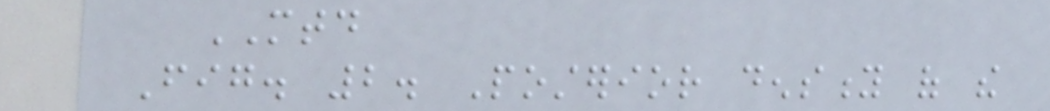MTD
Fig. 2. Posterior density of the
